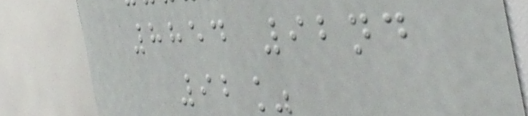8854 92nd
92%
